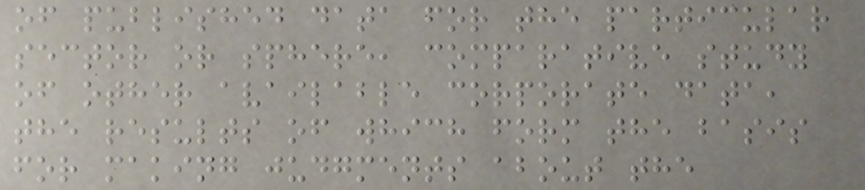of published data for the particular
sector or sphere, comparative study
of other available corporate data,
the results of which form the basis
for making judgments about the
